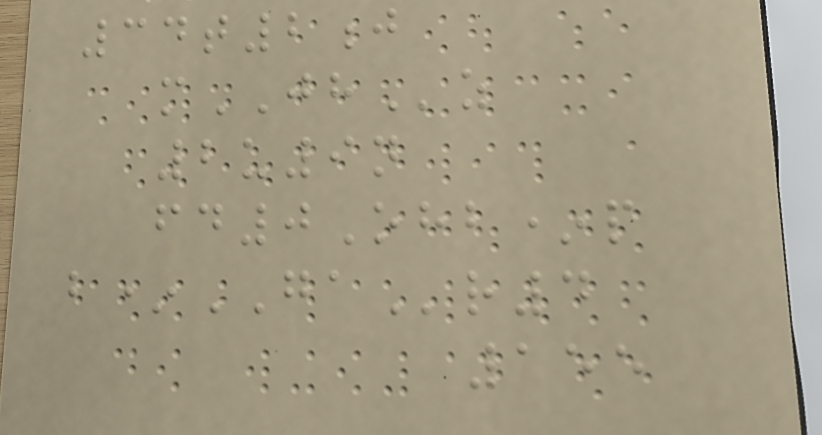34t2j
mJHz
2u9n
fd0Ohb*p
b*GAr4
155
